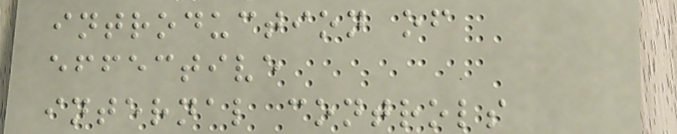introduction of
effective
internal controls
